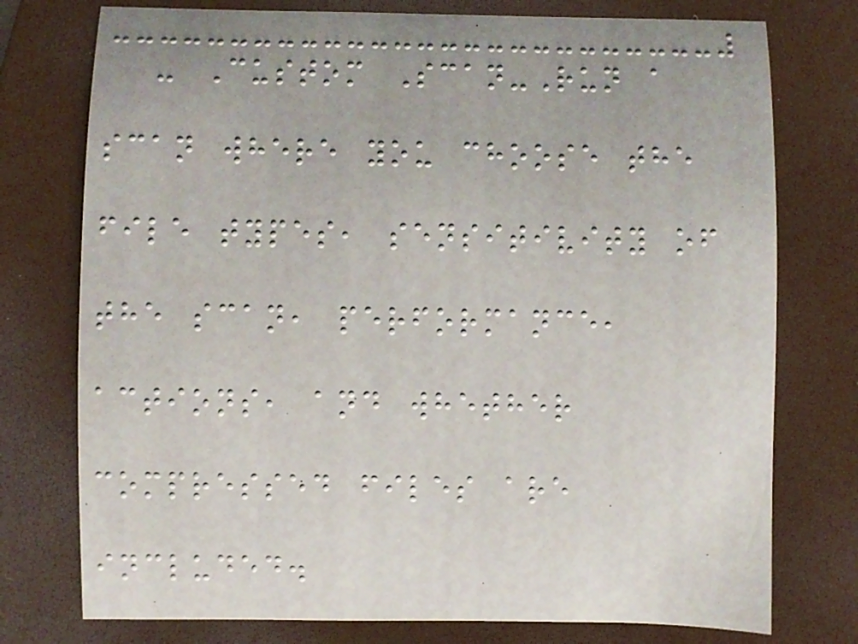- Custom Scan-Run a
scan where you choose the
file types, sensitivity of
the scan, performance,
actions, and whether
compressed files are
included.
